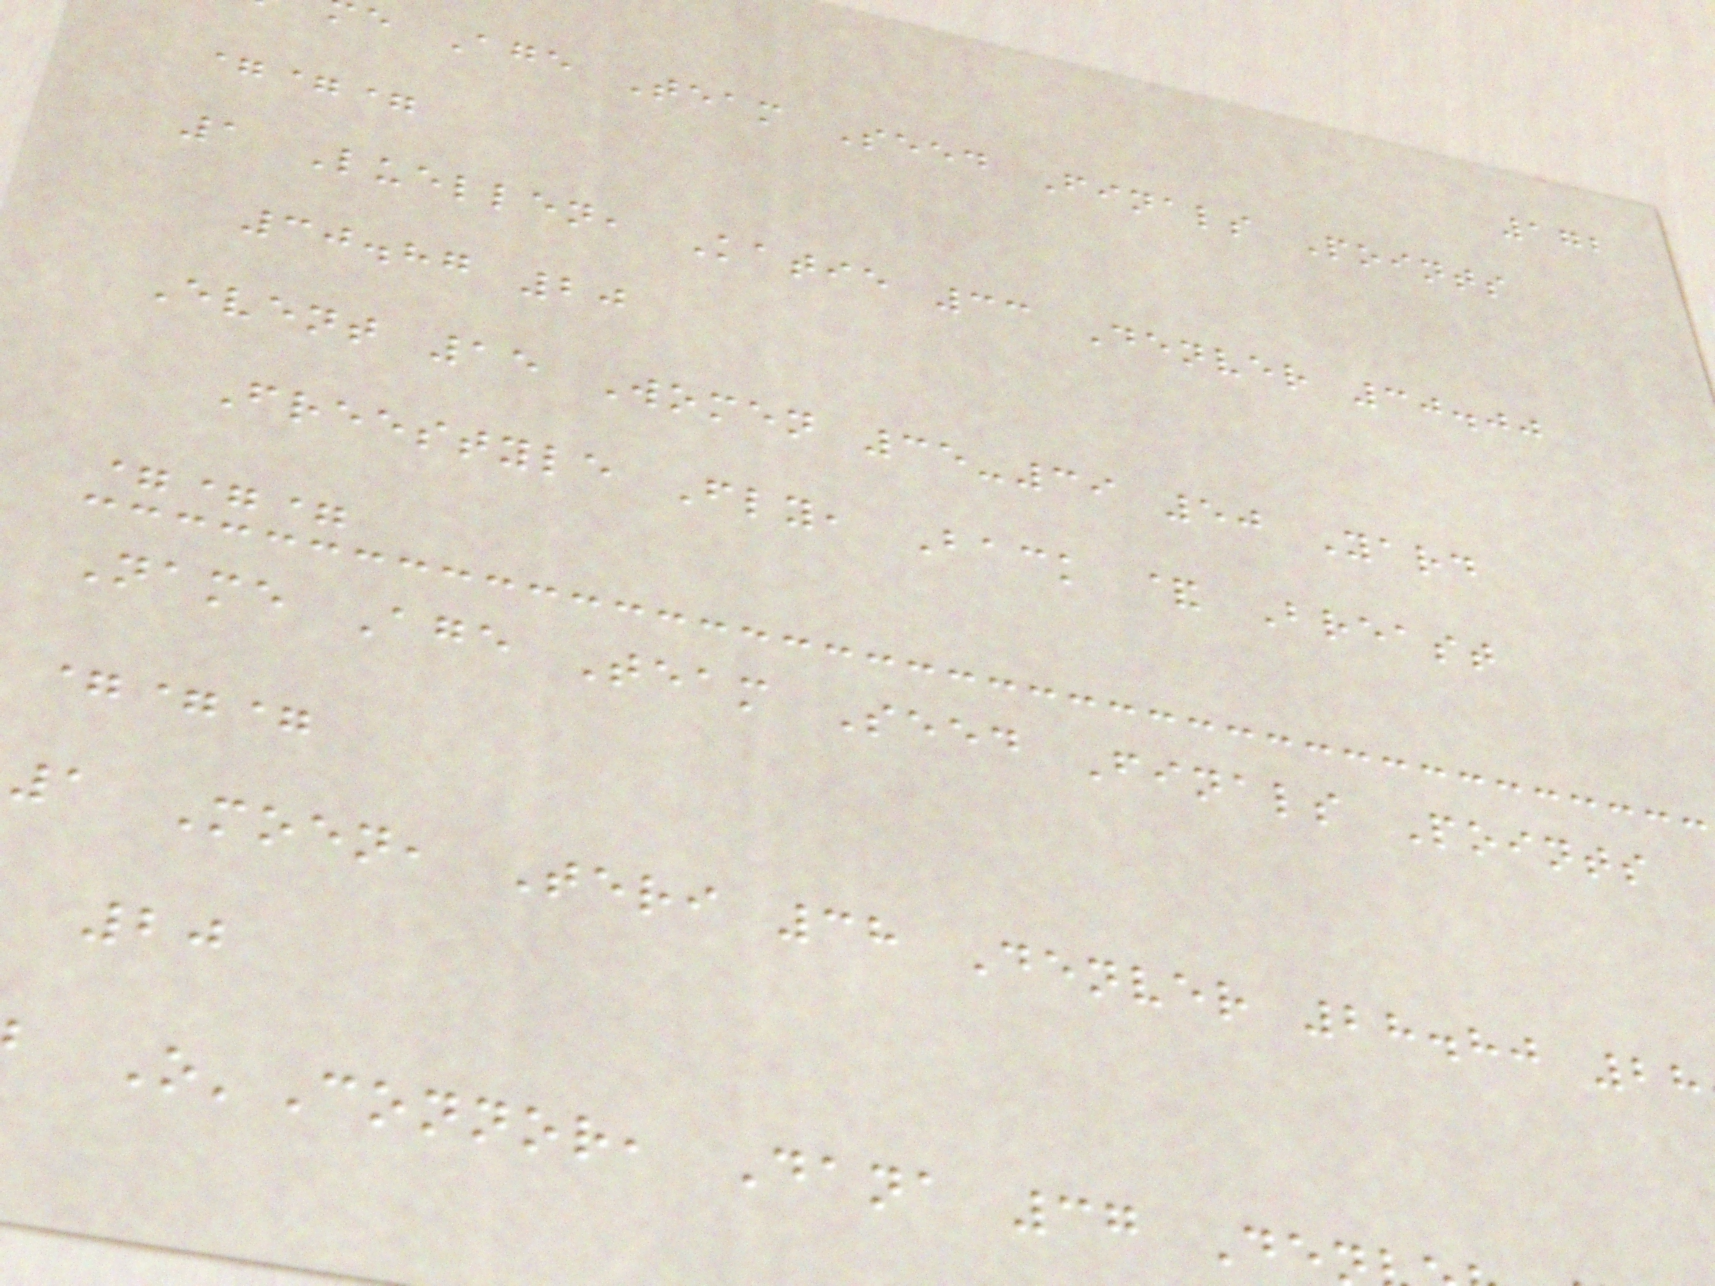172
e Age Team Seed Finals Points
===
1 Luellen, Katie 33 Denver 30.00
30.87 20
Event 15 Women 35-39 50 Yard
Freestyle Fly, Back & Breast
===
Name Age Team Seed Finals Points
===
1 Moen, Teri 38 Denver 28.80 28
20
O'Connor, Dana 37 De
